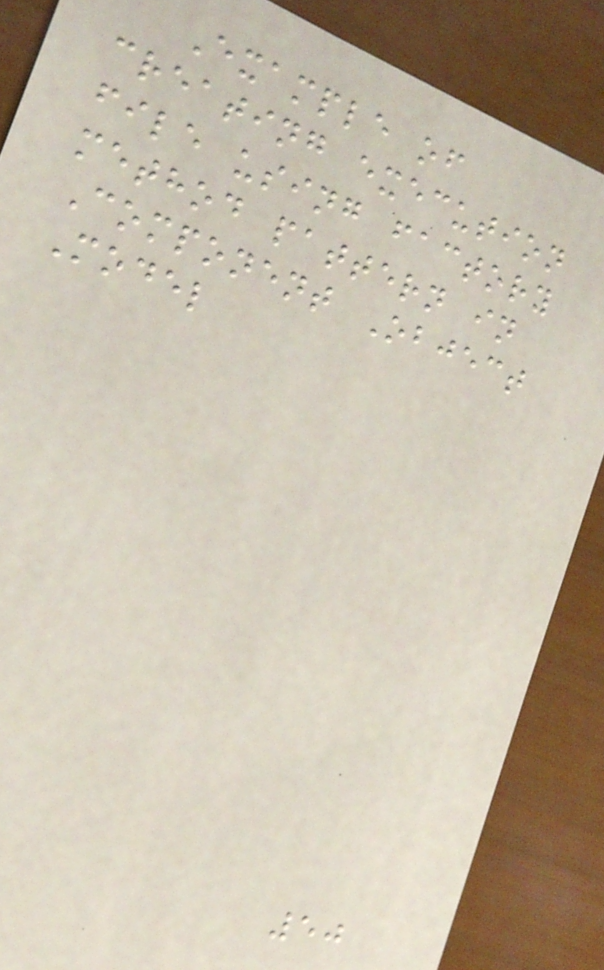Example of
creating execution
file using factory
method pattern in
Component Object
Model
50
